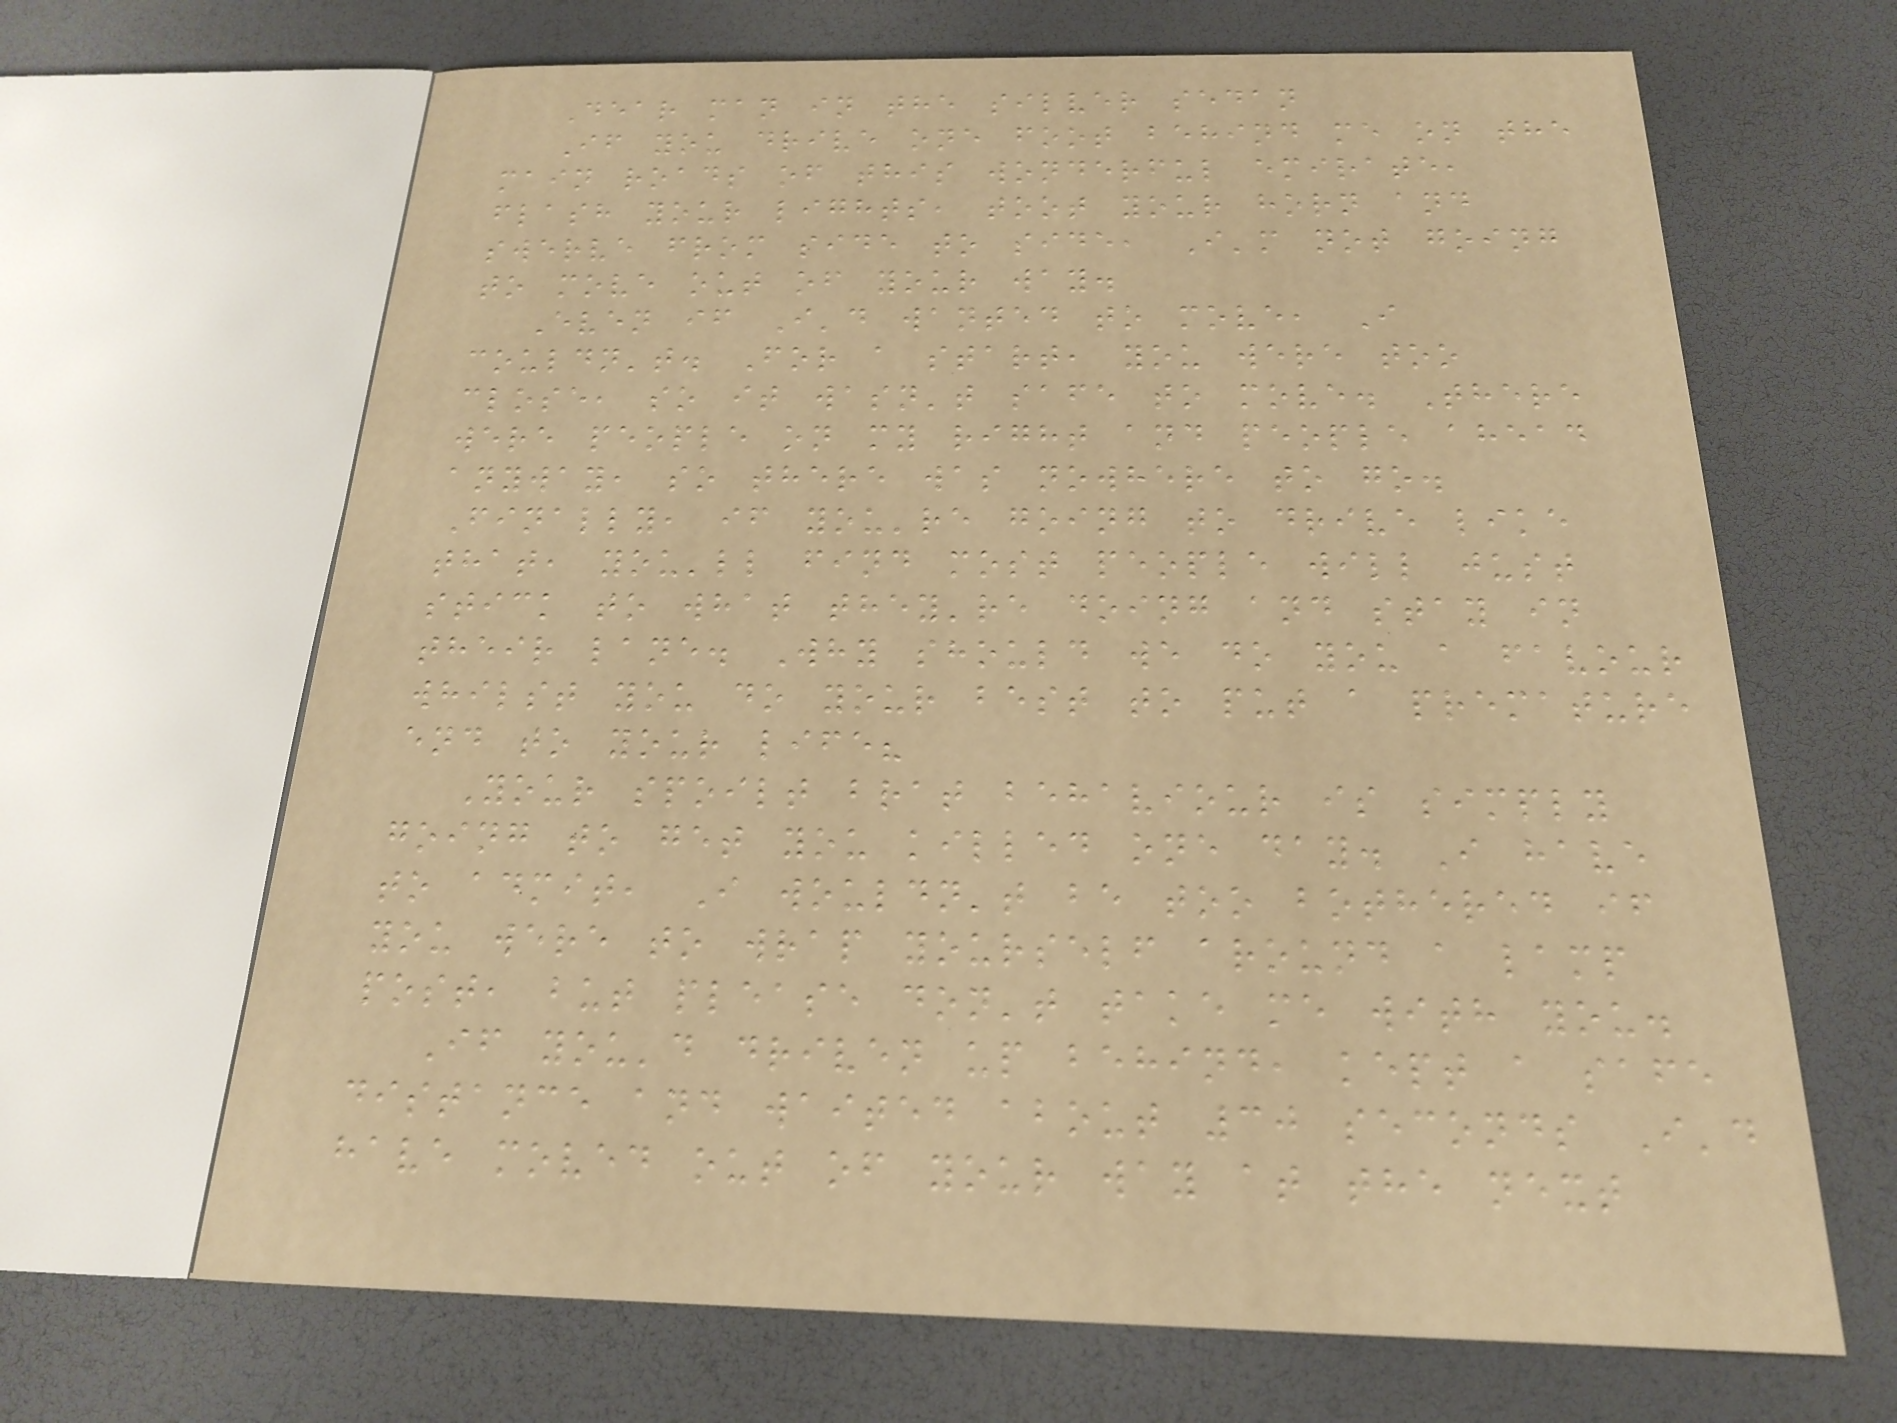Dear man in the silver sedan
If you drive one foot behind me on the
main roads of this wonderful emirate,
flash your lights, toot your horn and
swerve from side to side, I'm not going
to move out of your way.
Even if I'd wanted to move, I
couldn't. For a start, you were too
close, so it wasn't safe to move. There
were people on my right and people ahead
anyway, so there was nowhere to go.
Finally, if you're going to drive like
that, you'll find most people will just
stick to what they're doing and stay in
their lane. Why should we do you a favour
whilst you do your best to put a premature
end to your life?
Your spoilt brat behaviour is simply
going to get you killed one day. I have
to admit, I wouldn't be too bothered if
you were to wrap yourself around a lamp
post, but please don't take me with you.
If you'd driven up behind, kept a safe
distance and waited about 30 seconds I'd
have moved out of your way at the next
